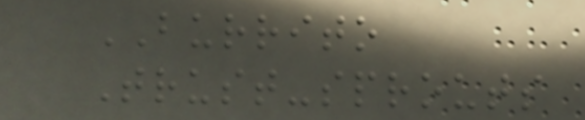BURRITO
Trust-sprouts
